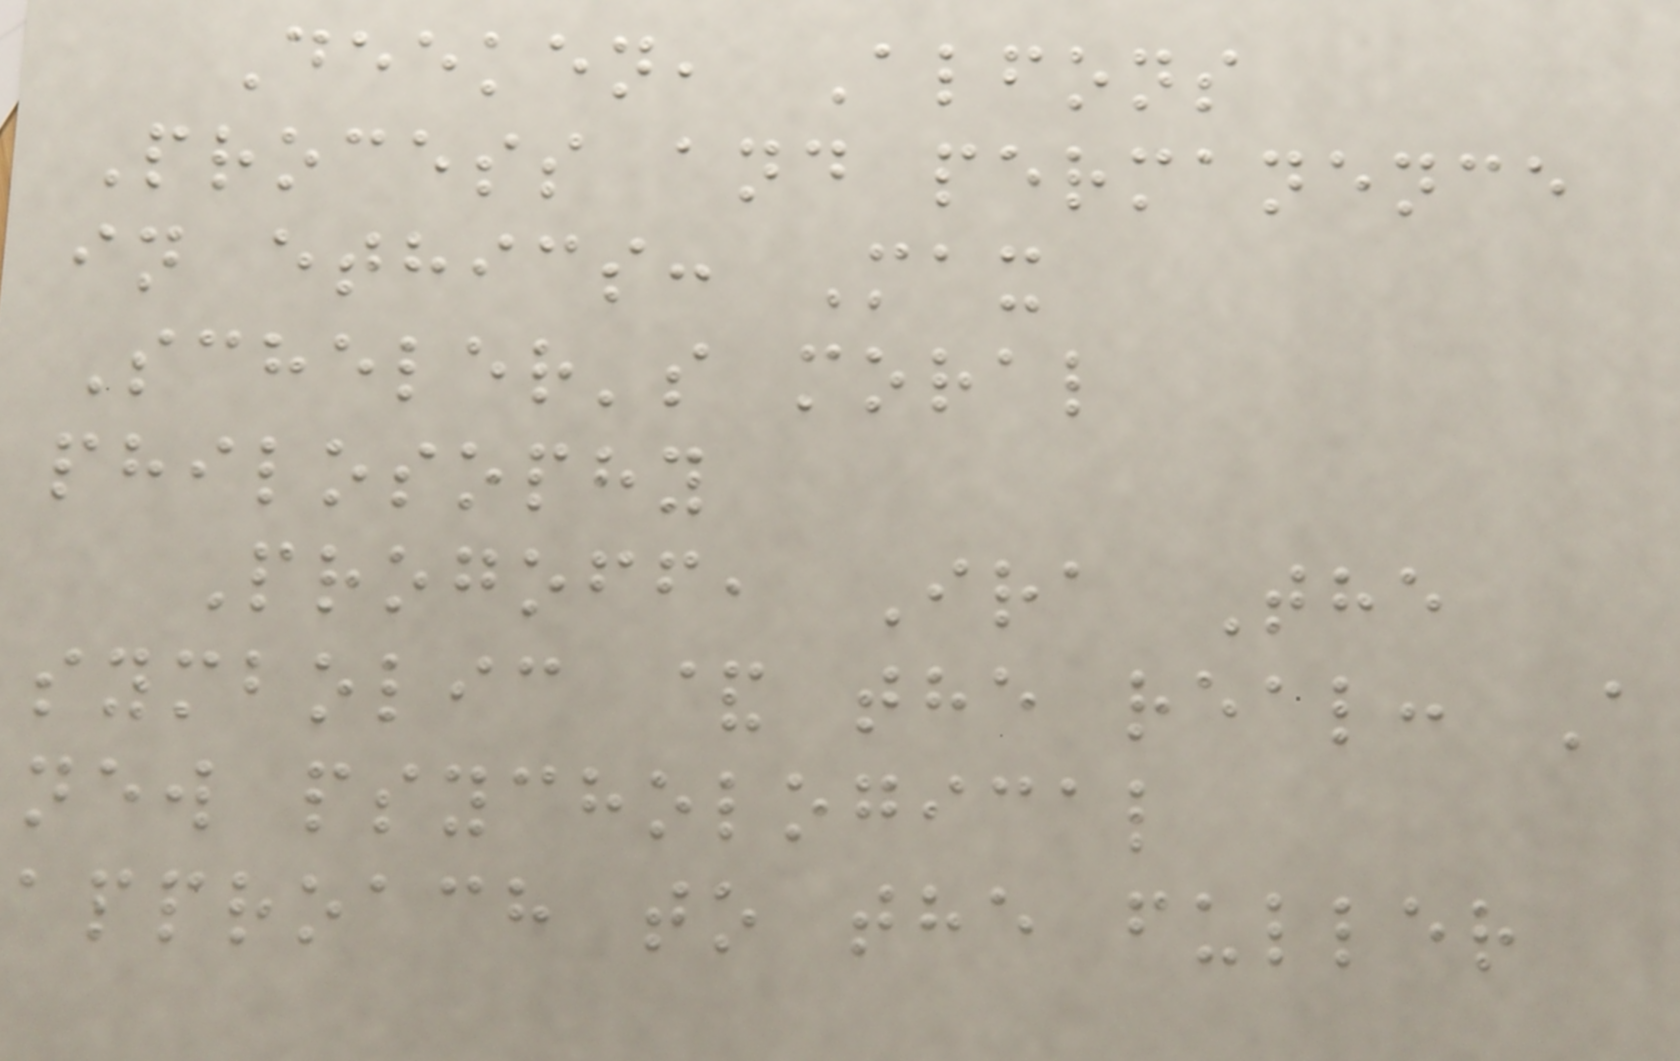Deeken, Alfons
Process and permanence
in ethics: Max
Scheler's moral
philosophy
Progoff, Ira The
symbolic & the real: A
new psychological
approach to the fuller
